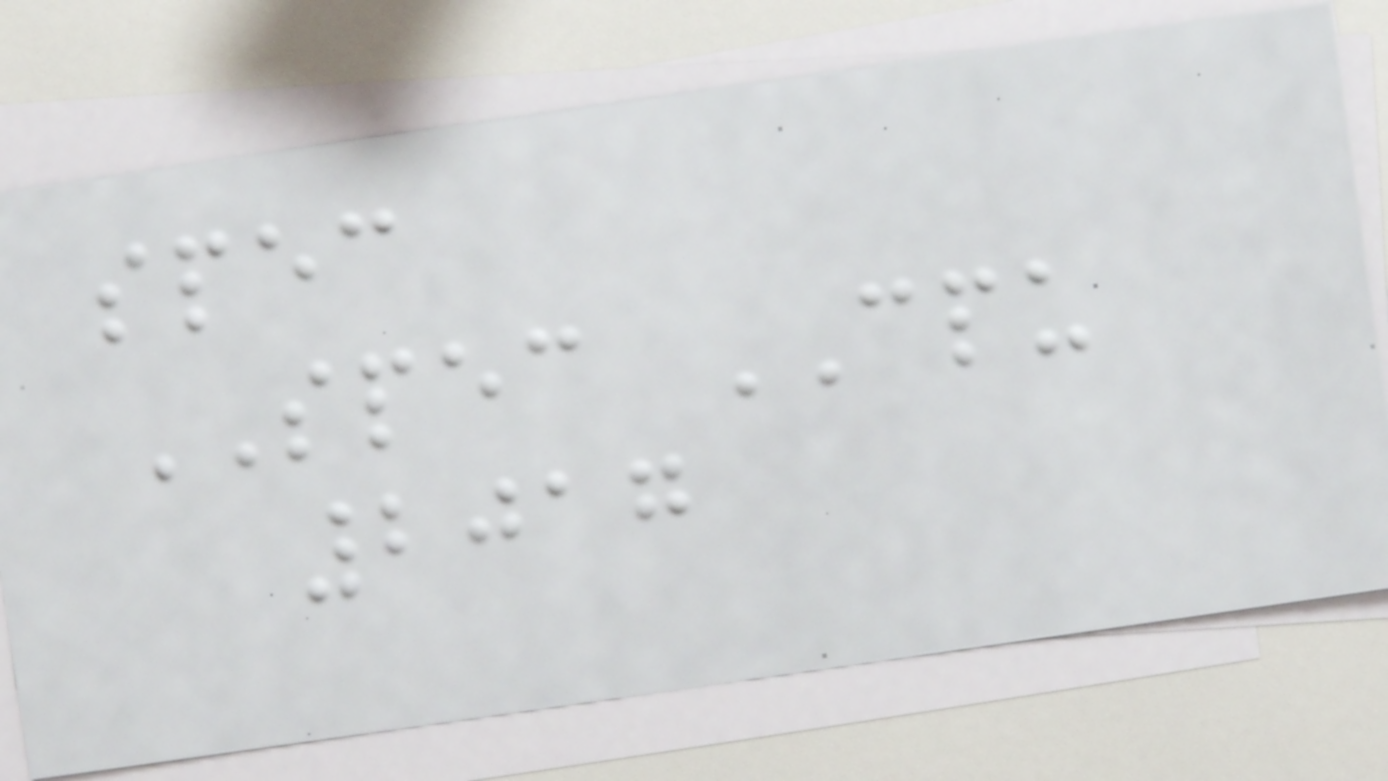spec
SPEC CPU
2017
